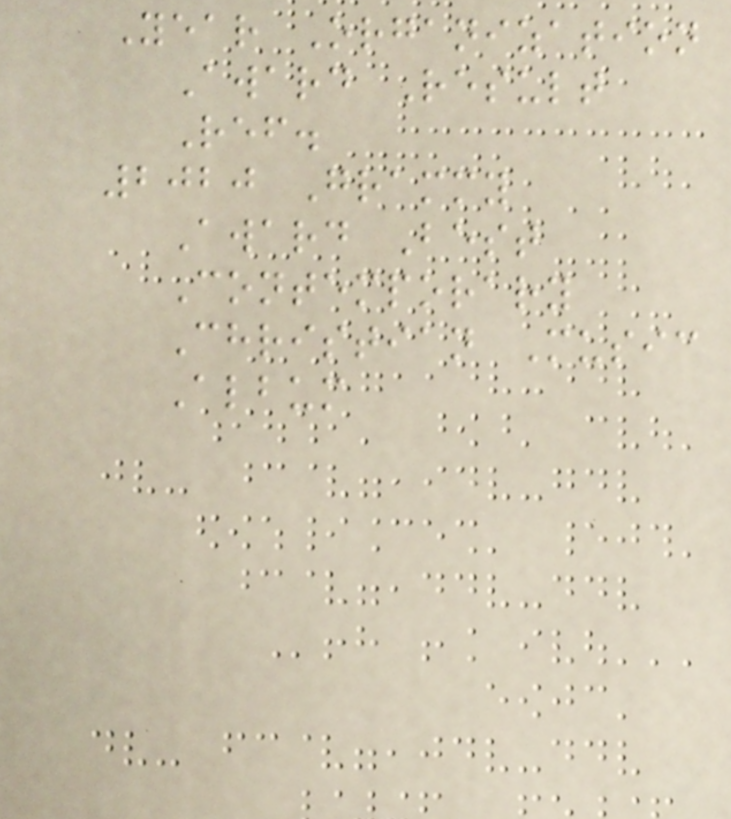Year Organization
Award Result
Ref.
2020 Grammy
Award Best
Contemporary
Christian Music
Album
